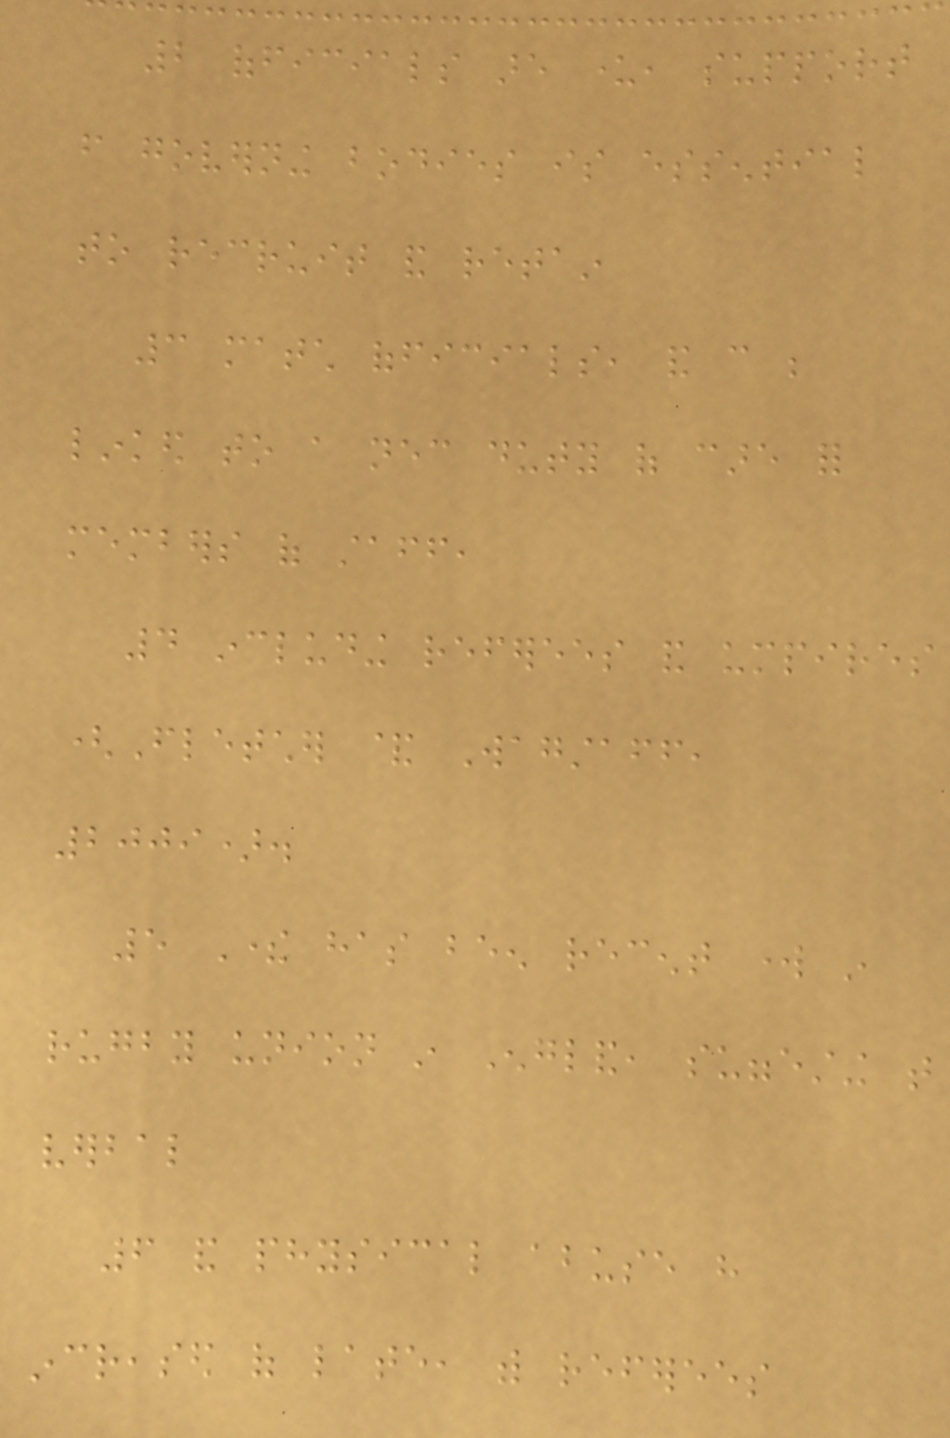2 officials are under, support
from governing bodies is essential
to recruit and retain
3 match officials, and can be
linked to a necessary duty of care for
members of staff,
4 including referees and umpires
(Fletcher & Wagstaff,
2009).
5 There has been recent work in
rugby union in England, suggesting that
verbal
6 and physical abuse have
increased of late, with referees
